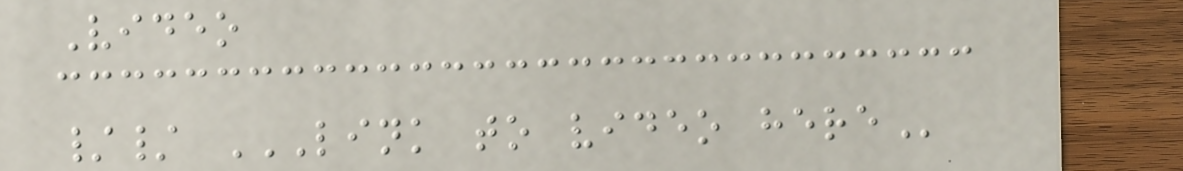Video
// LINK TO VIDEO HERE
